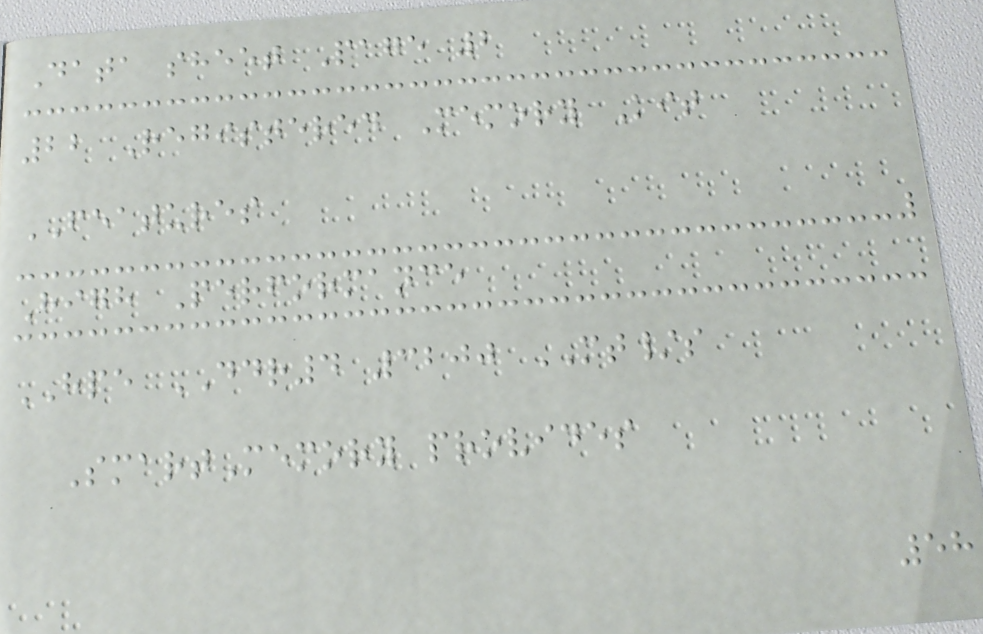Data sheet Page 2
22 Registered Memory Kit
FEATURES
High Performance
HPE DDR4 3200 MT/s
SmartMemory provides
58
